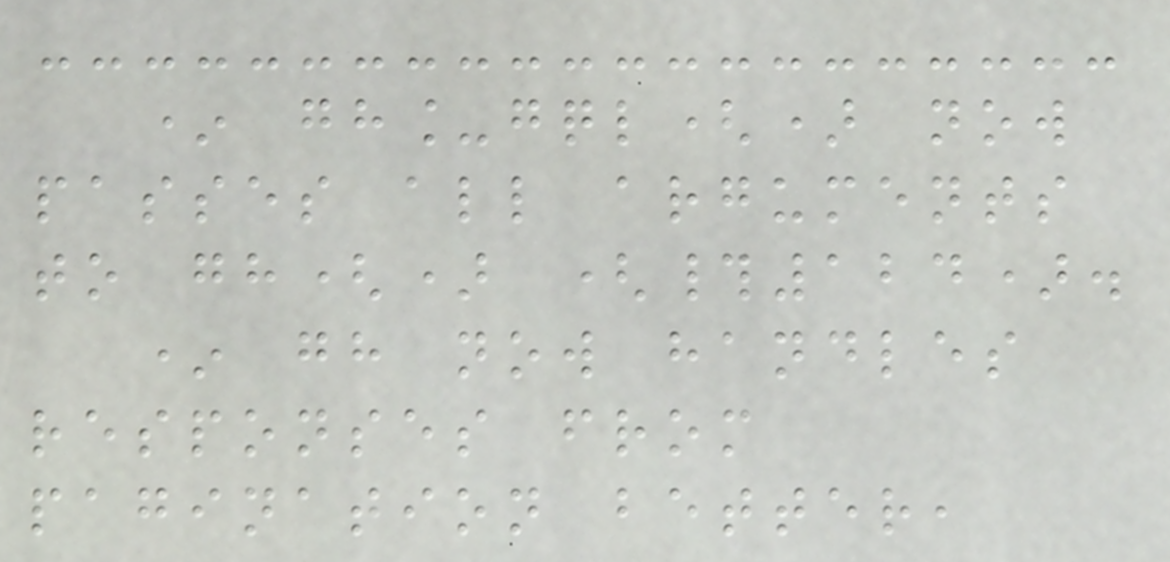* gh_gql() now
passes all arguments
to gh() (#124).
* gh now handles
responses from
pagination better,
